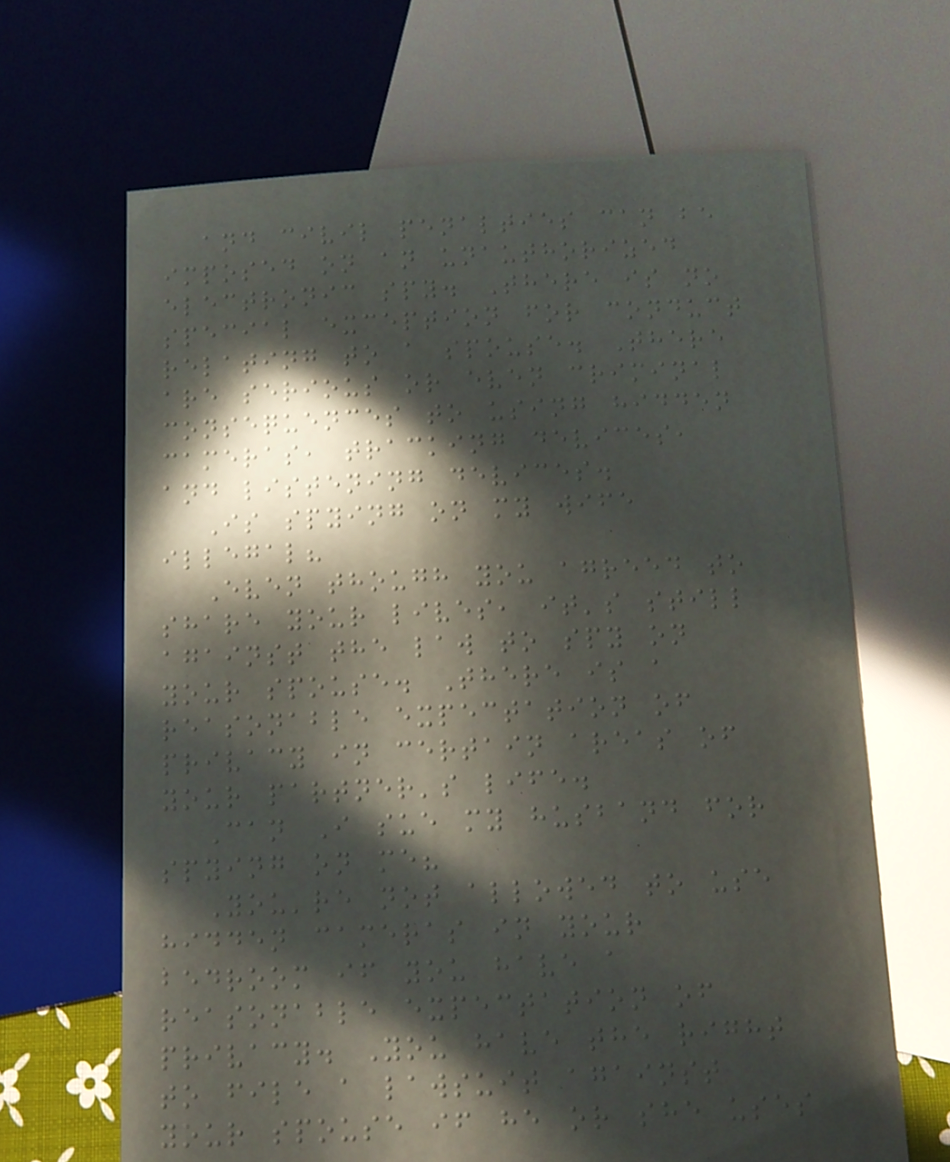and civil penalties can be
imposed on an unauthorized
electronic spy. There is no
special exception for conduct
relating to a spouse. There
are serious or even criminal
consequences to using hidden
cameras, tracking devices,
and listening devices.
Is spying on my wife
illegal?
Even though you agreed to
share your lives, it's still
against the law to spy on
your spouse. There is a
reasonable expectation of
privacy in certain areas of
your partner's life.
Can I sue my husband for
spying on me?
You're not allowed to use
hidden cameras in your
bedroom if you have a
reasonable expectation of
privacy. You have the right
to file a lawsuit against
your spouse if he or she uses
